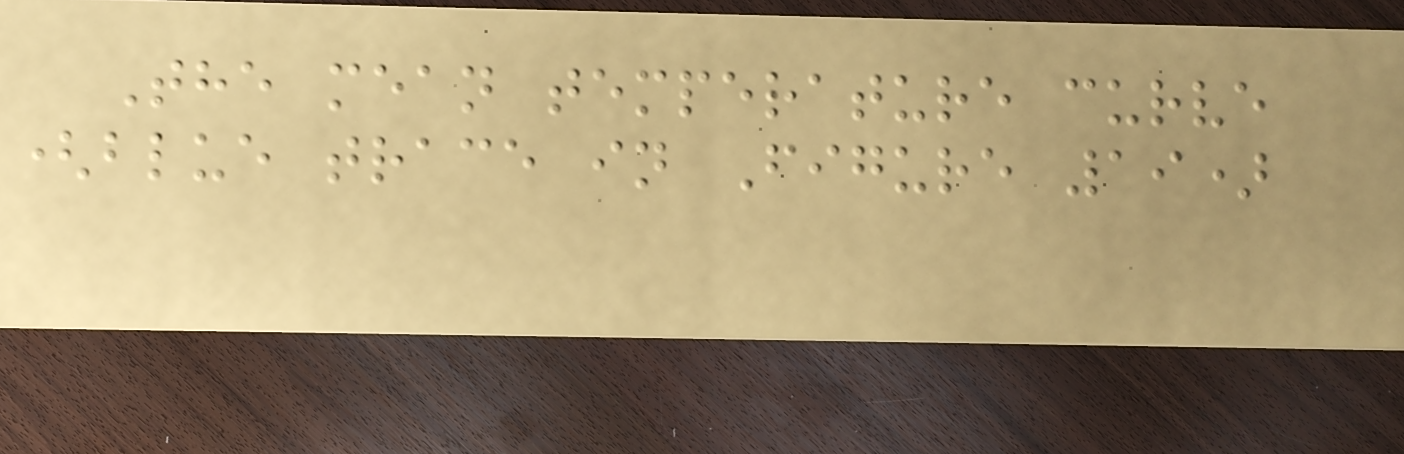The mean temperature curve
(blue trace in Figure 19)
